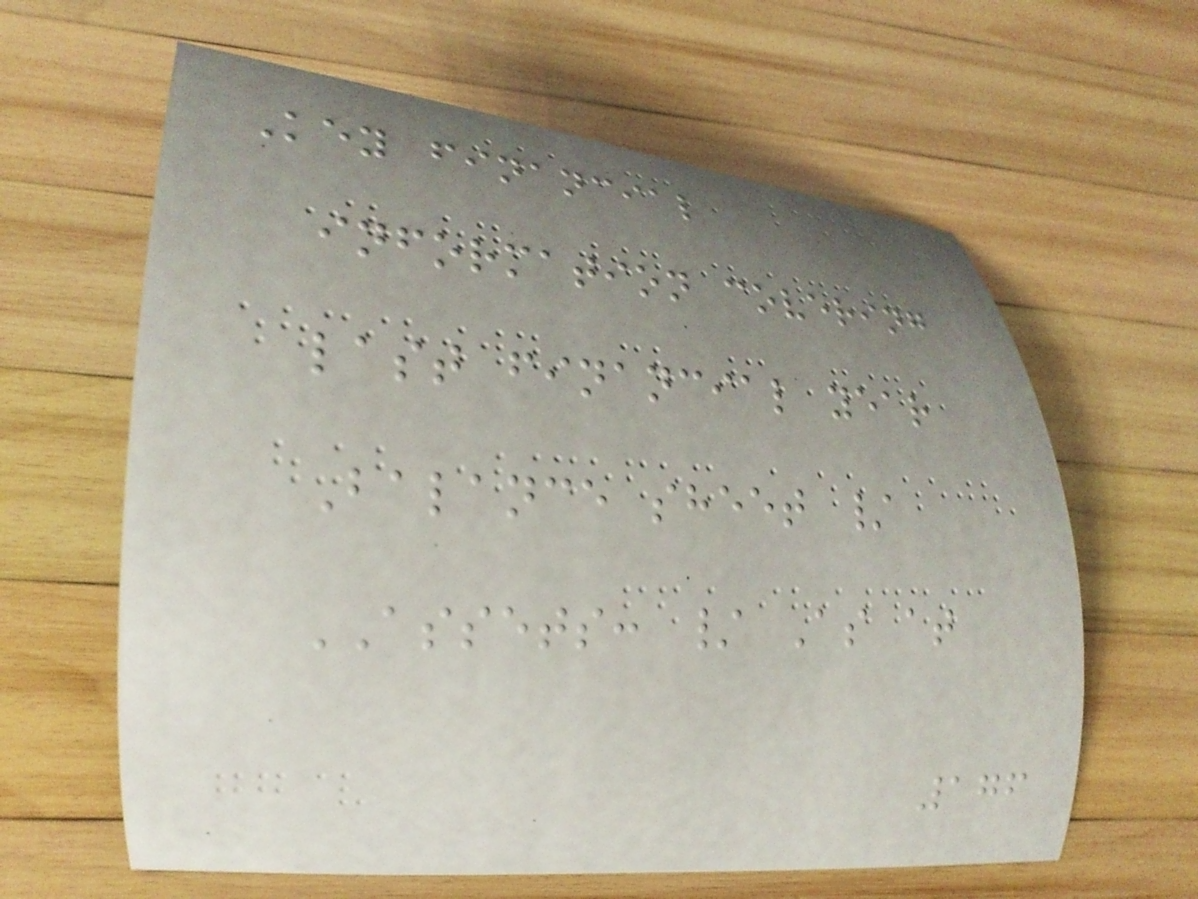Key financial
information covering
last financial year
Balance sheet /
ASSETS: / As at
176
